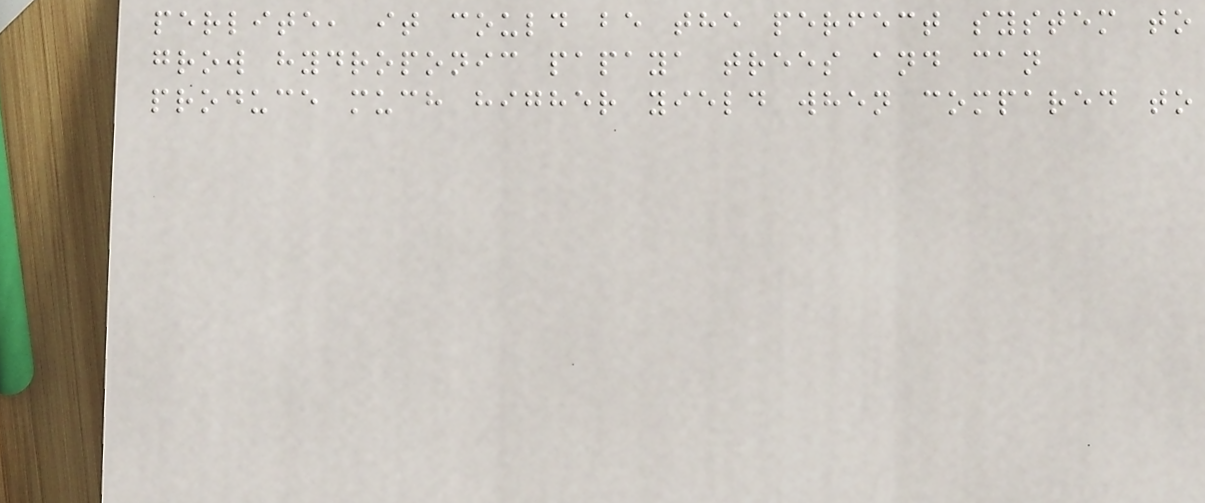perlite, it could be the perfect system to
grow hydroponic papaya trees and can
produce much higher yield when compared to
